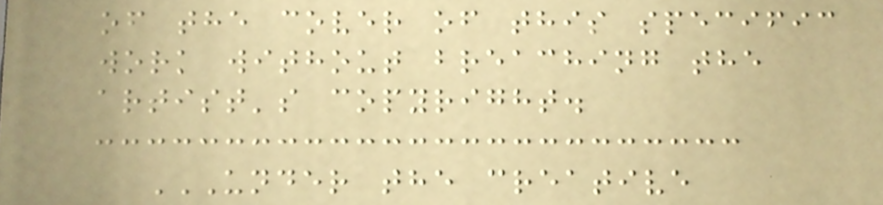of the cover of this specific
work without breaching the
artist's copyright.
UNDER THE CREATIVE
